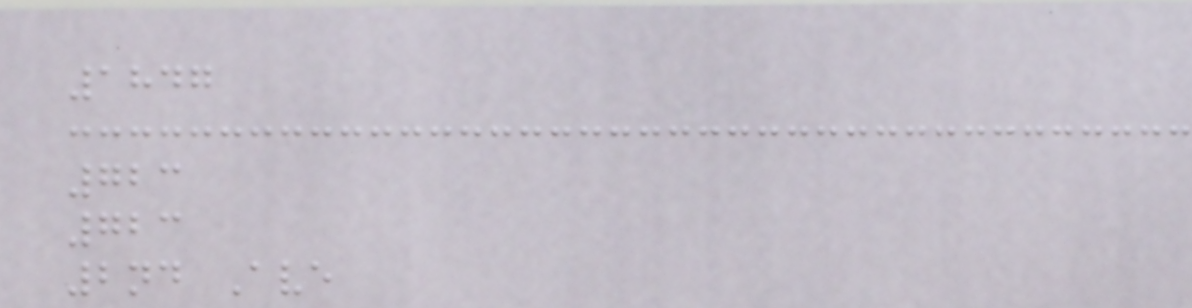1847
723
723
2nd Ave
